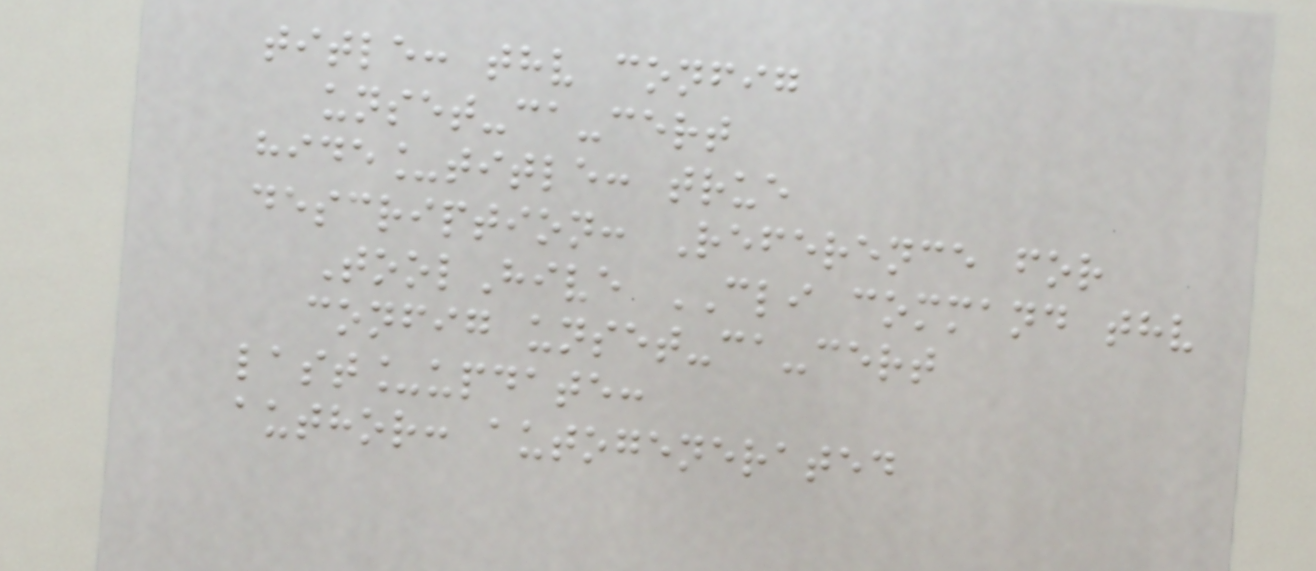title: thv config
unset-ca-cert
hide_title: true
description: Reference for
ToolHive CLI command thv
config unset-ca-cert
last_update:
author: autogenerated
